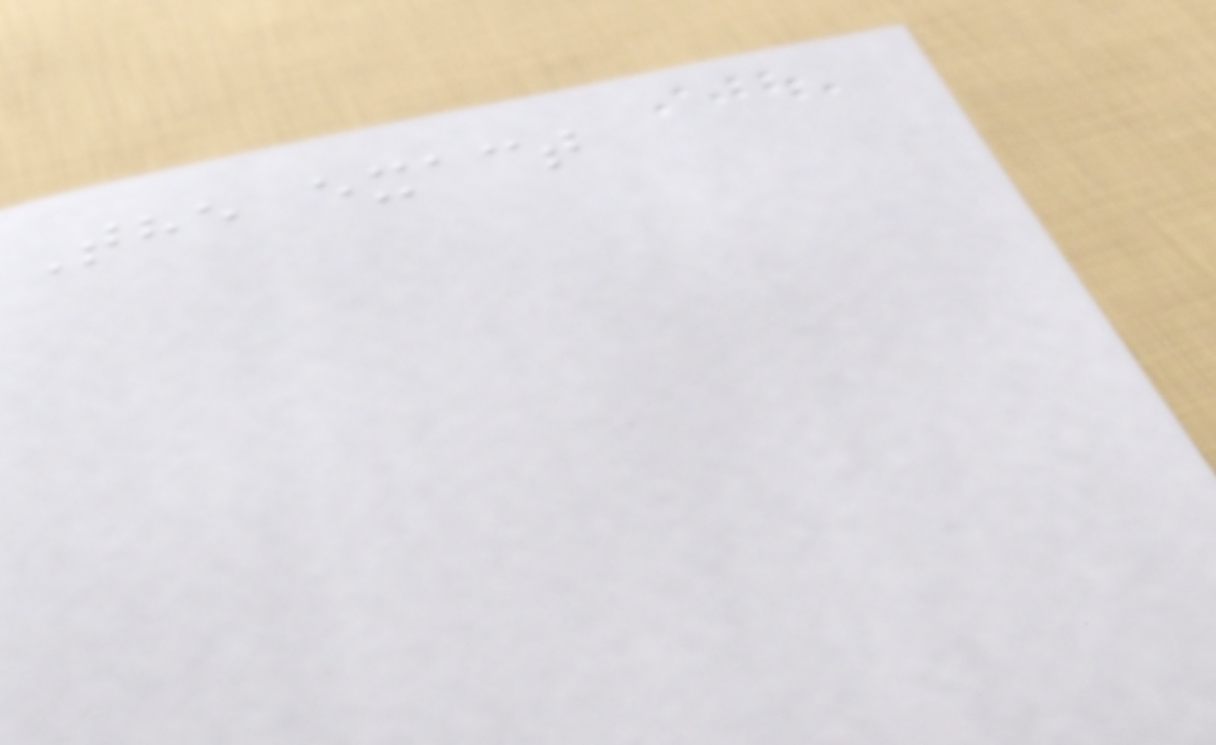The exact
